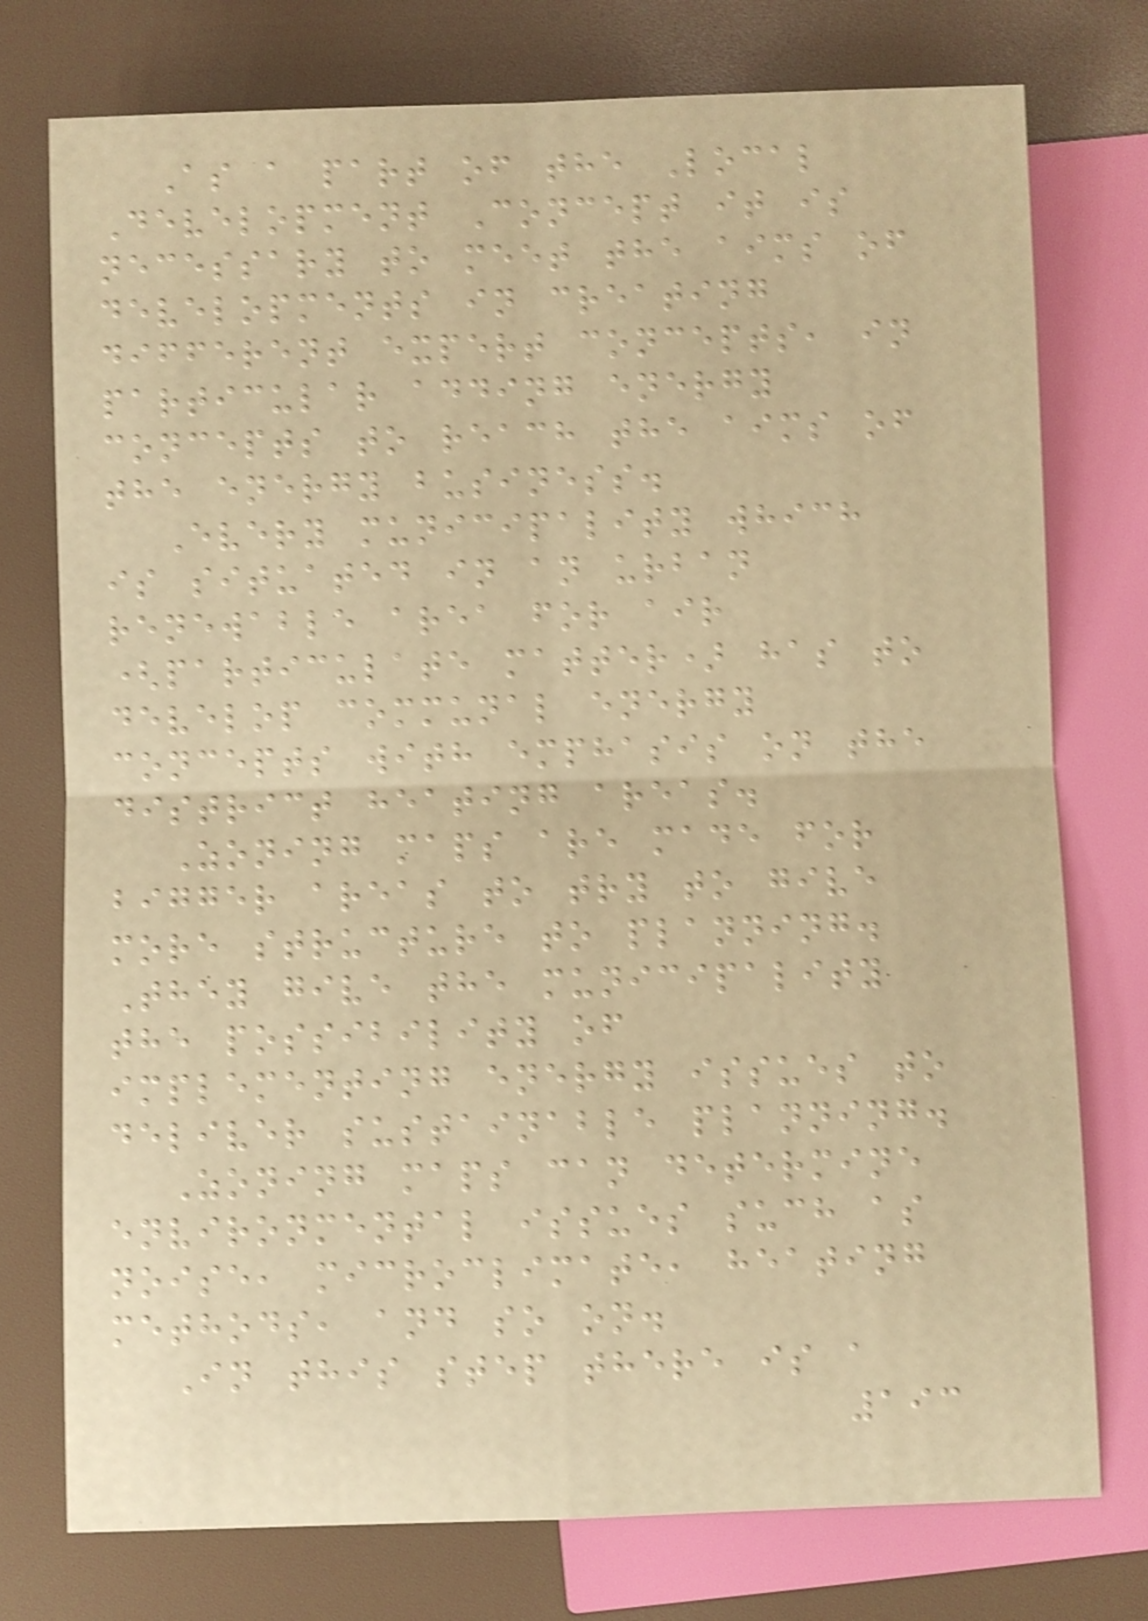As a part of the Local
Development Concept it is
necessary to meet the aims of
developments in creating
different expert concepts, in
particular adding energy
concepts to reach the aims of
the energy business.
Every municipality which
is situated in an urban
renewable area for air
(particulate matter) has to
develop communal energy
concepts with emphasis on the
district heating areas.
Zoning maps are made for
bigger areas to try to give
more structure to planning.
They give the municipality
the possibility of
implementing energy issues to
deliver sustainable planning.
Zoning maps can determine
environmental issues such as
noise, microclimate, heating
methods, and so on.
In this step there is a
193
